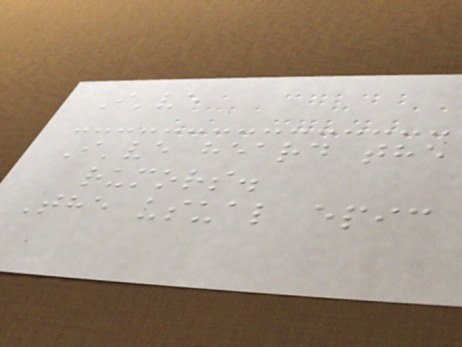I've
I've heard the
rumors.
The usual epic
